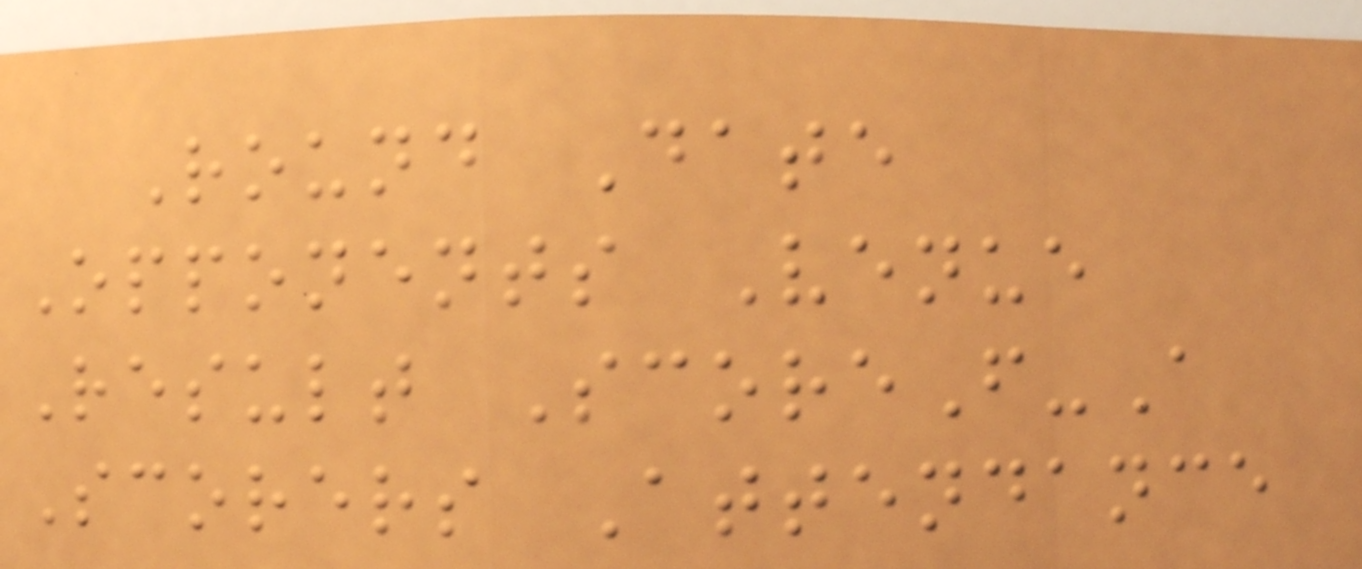Round Date
Opponents Venue
Result ScoreF-A
Scorers Attendance
